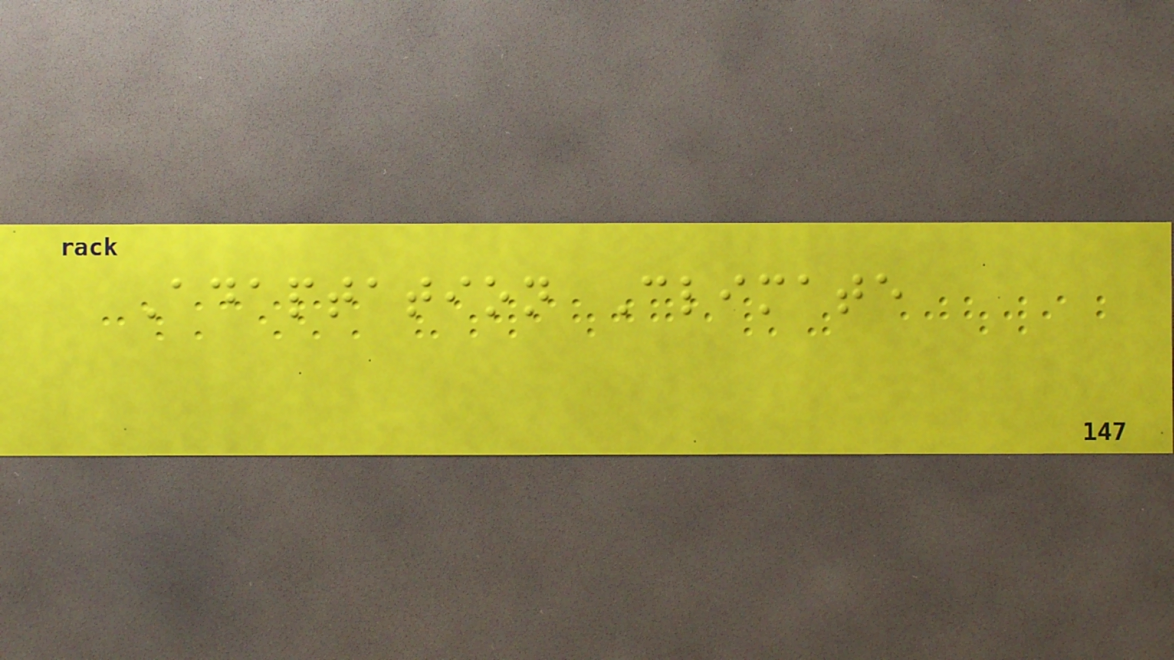Adaptation Climate
